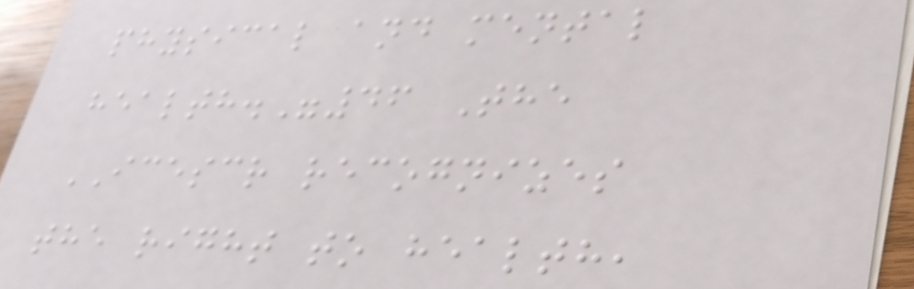physical and mental
health."46 The
ICESCR recognizes
the right to health,
